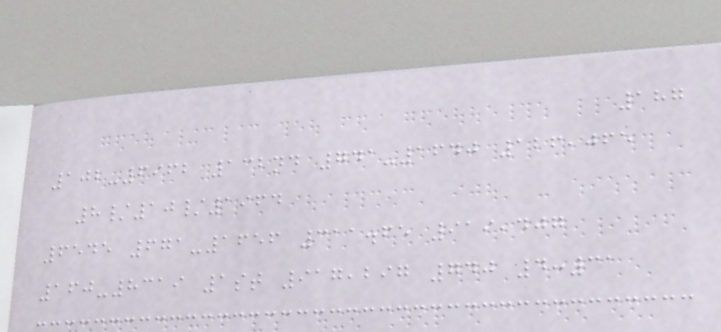187
102-6962 132nd 741-1640 126,065
8/10/1964
6545 671-1656 311.65 919,407
160-8319 1st 917,297 740 4:31
